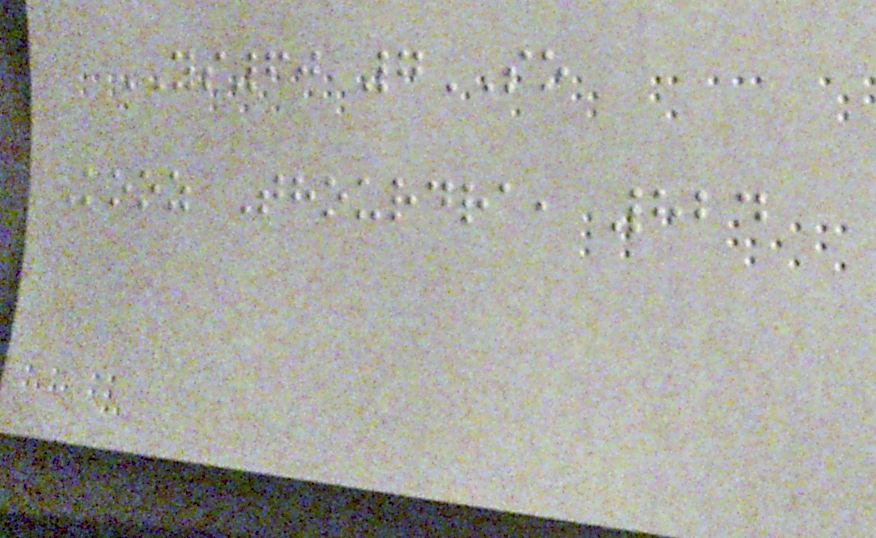YS60 7SO
Kooz Thourdra, 824
